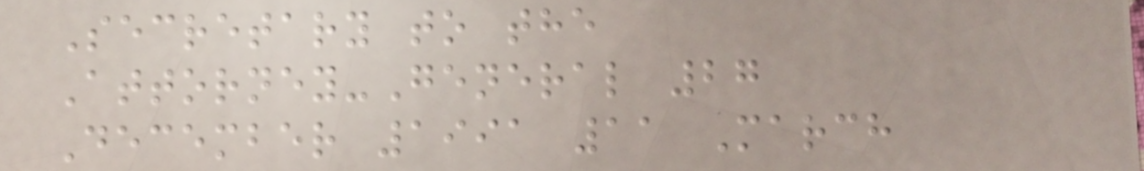Secretary to the
Attorney-General 27
December 1991 11 March
